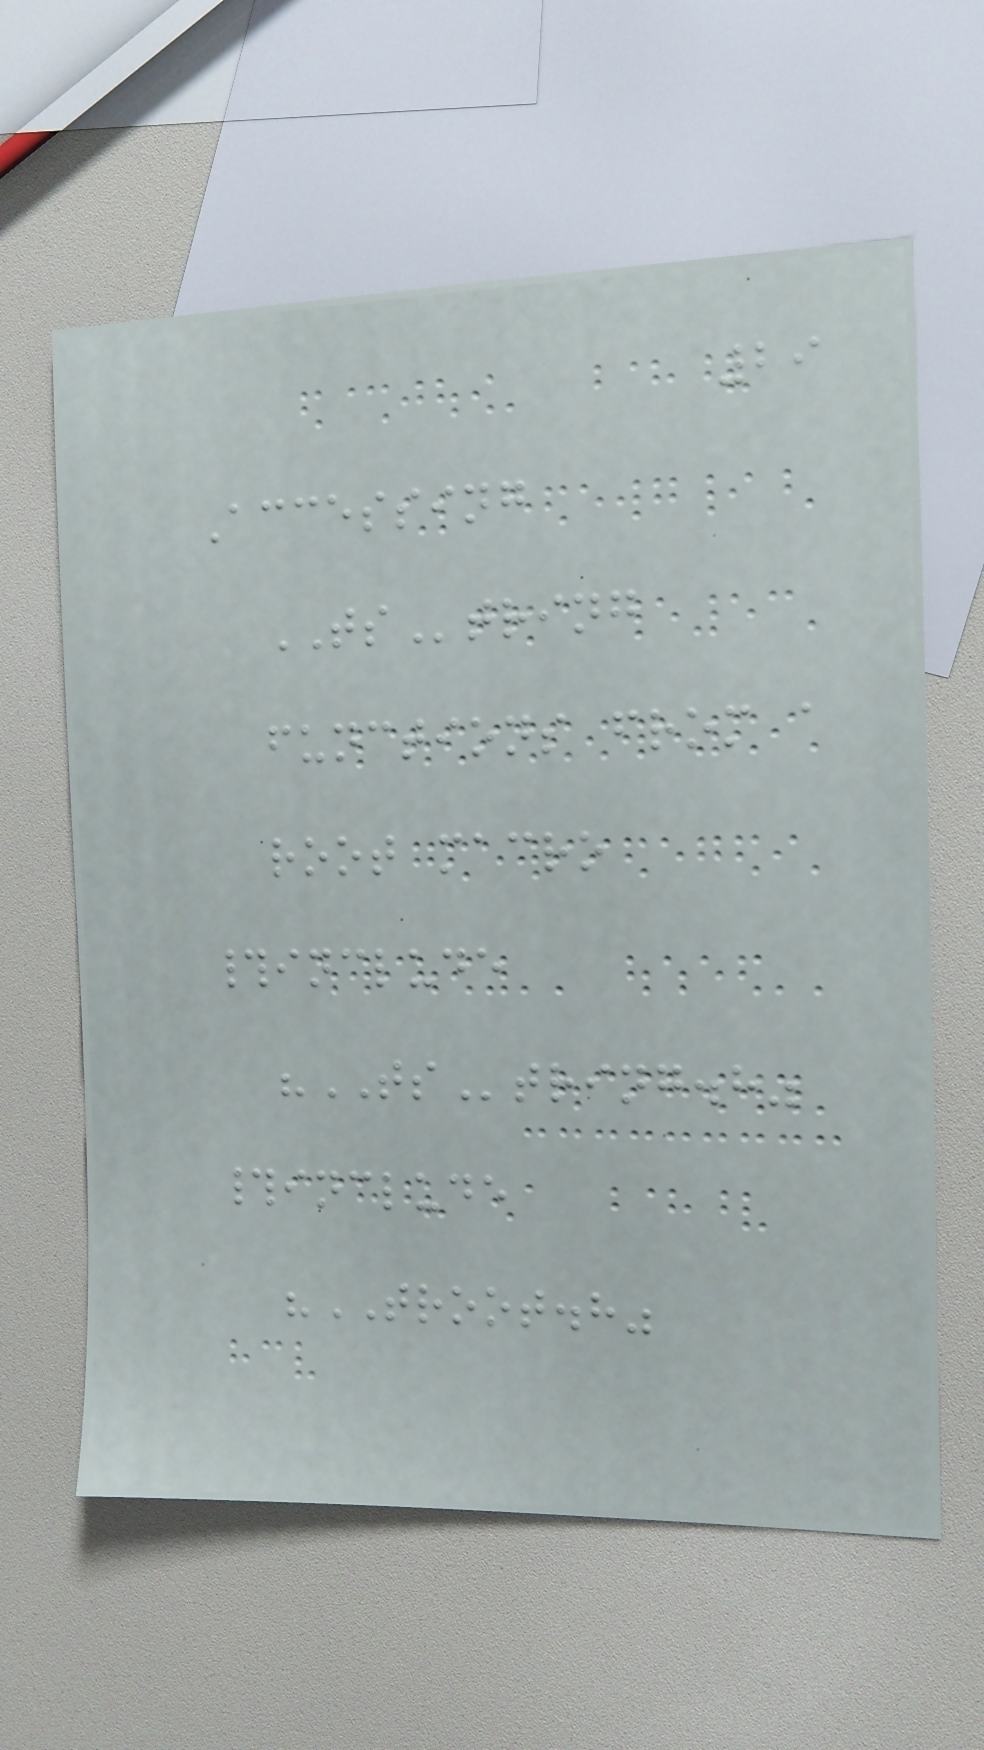29
Accessing
TString
functions from a
root macro
#include
"TString.h"
#include
"TROOT.h"
